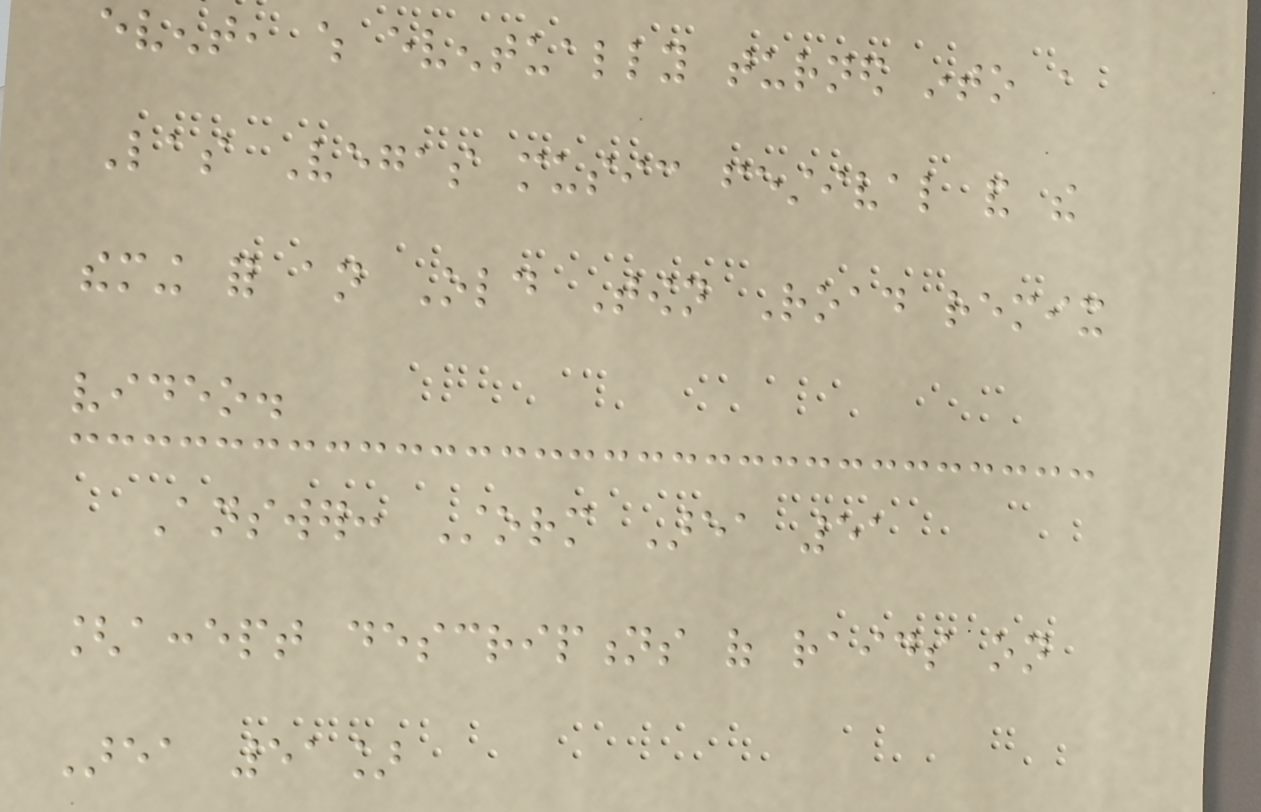event, which eventually turned into a
Las Vegas music festival and the
theming for an Old Town Road remix
video.
Answer: Storm Area 51
[accept descriptions of raids on
Area 51]
